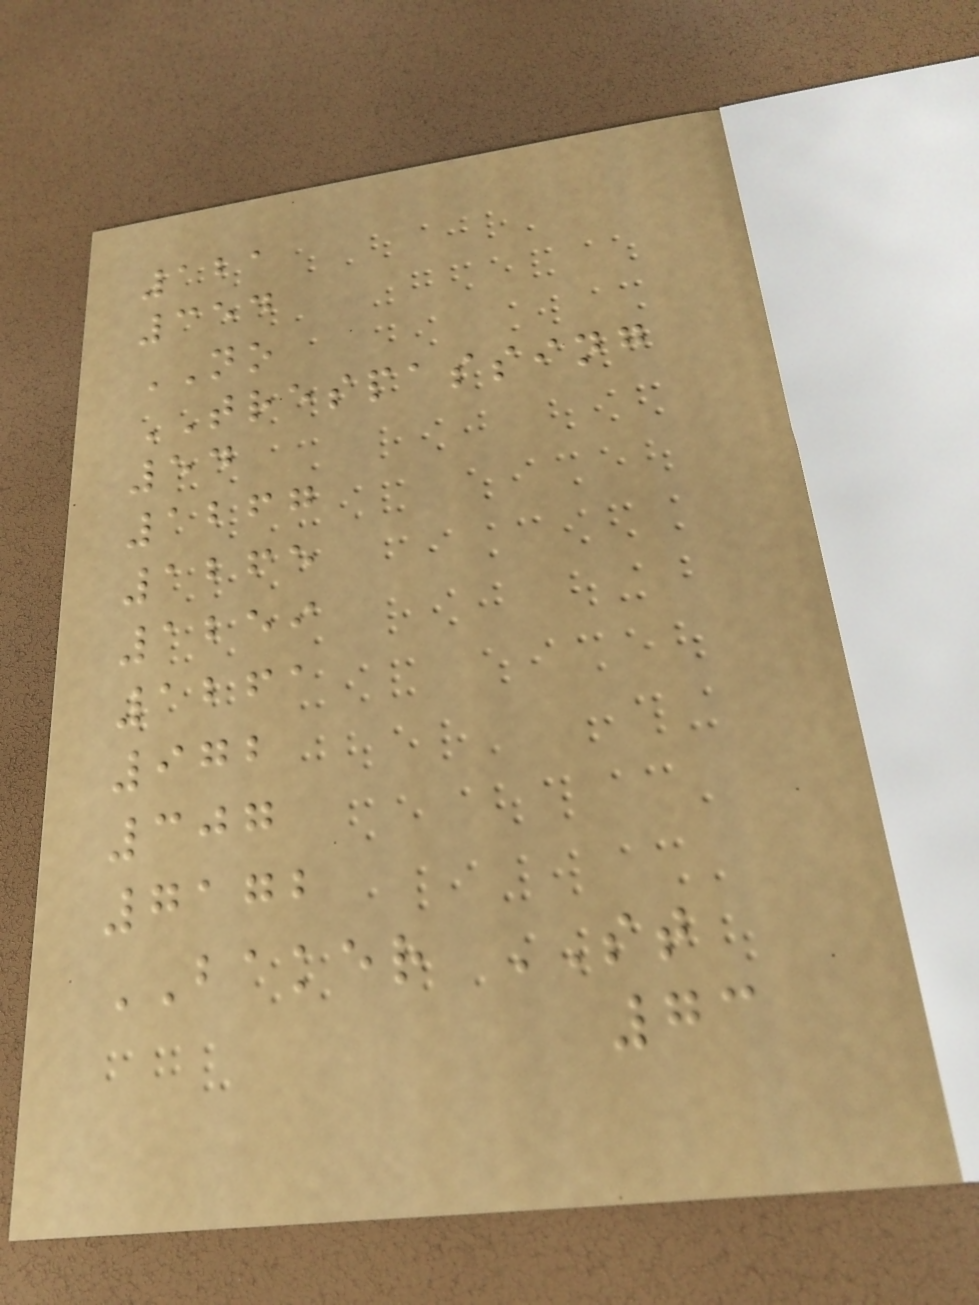121
354
NO
TRESPASSING
54
1267
1265
1259
1261
972
307
7172
BAKER ST
73
